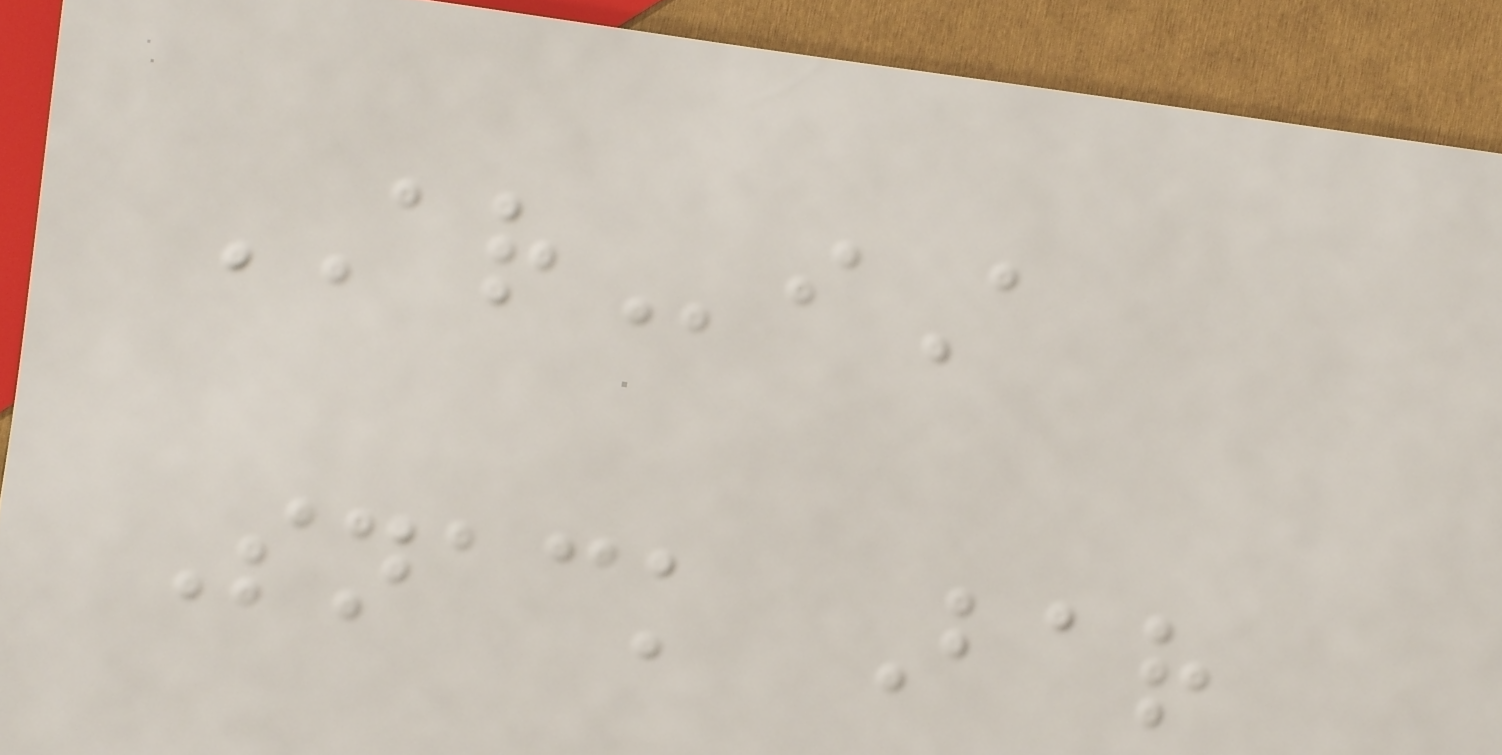ARiA
Snack Bar
